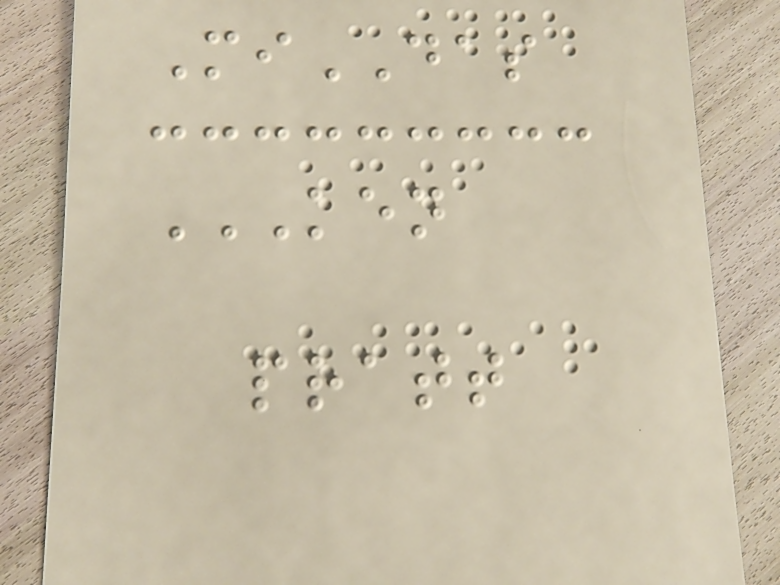MiDAS
KEN
PRATT
